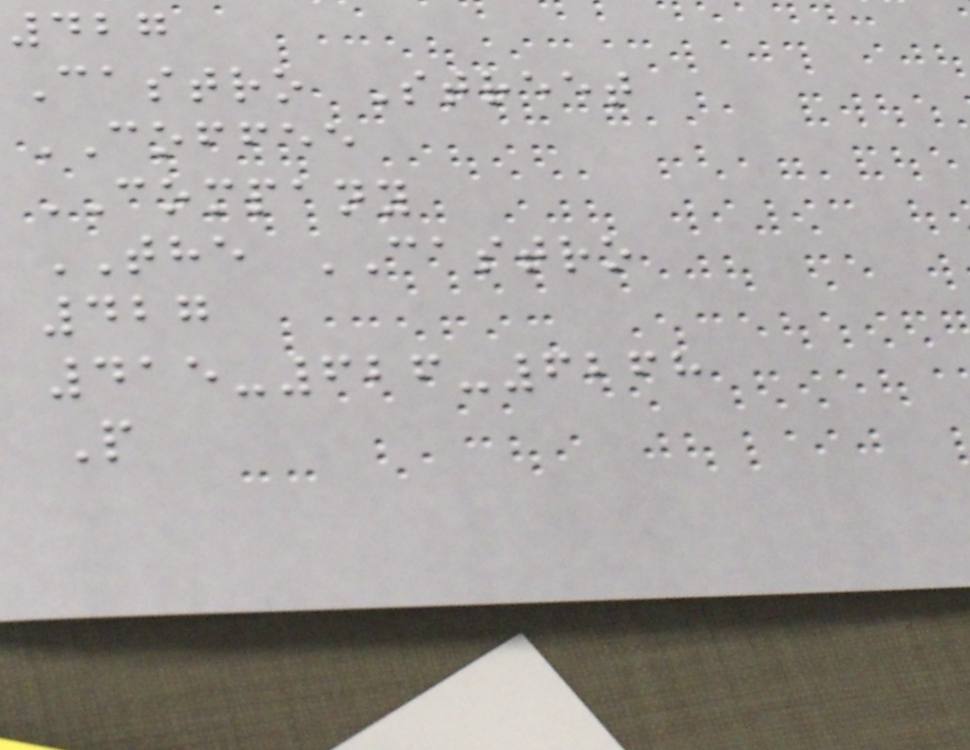427
Castro Street
COFFEE
COMPANY
THE CASTRO
427
415-626-6268
P
